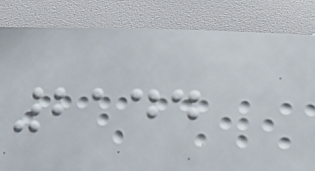2144
